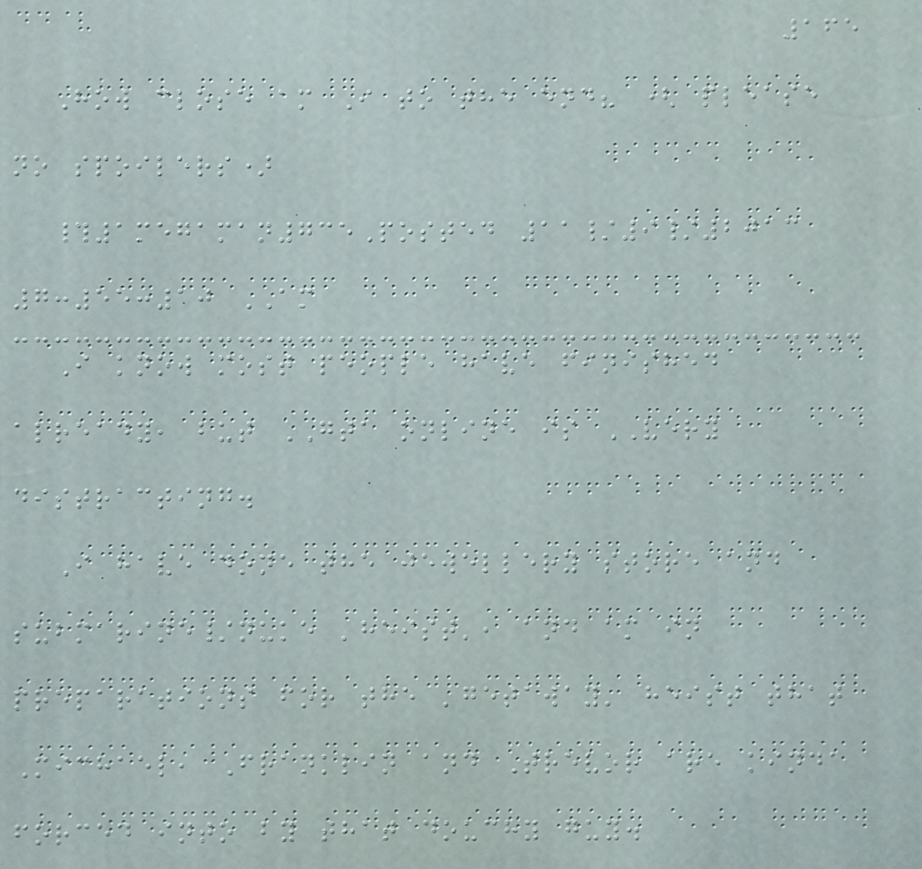165
How close am I to the end? ( please
no spoilers)
#1megaman735Posted 11/9/2013
7:55:10 AM
I know most people have finished
already, but GTA online is VERY
distracting.
I have done the jewellery store and
submarine/nuke 'heist', and am in
preparations for the 'getaway' heist that
Michael, Franklin and Trevor are kinda
forced into by that douchy guy.
